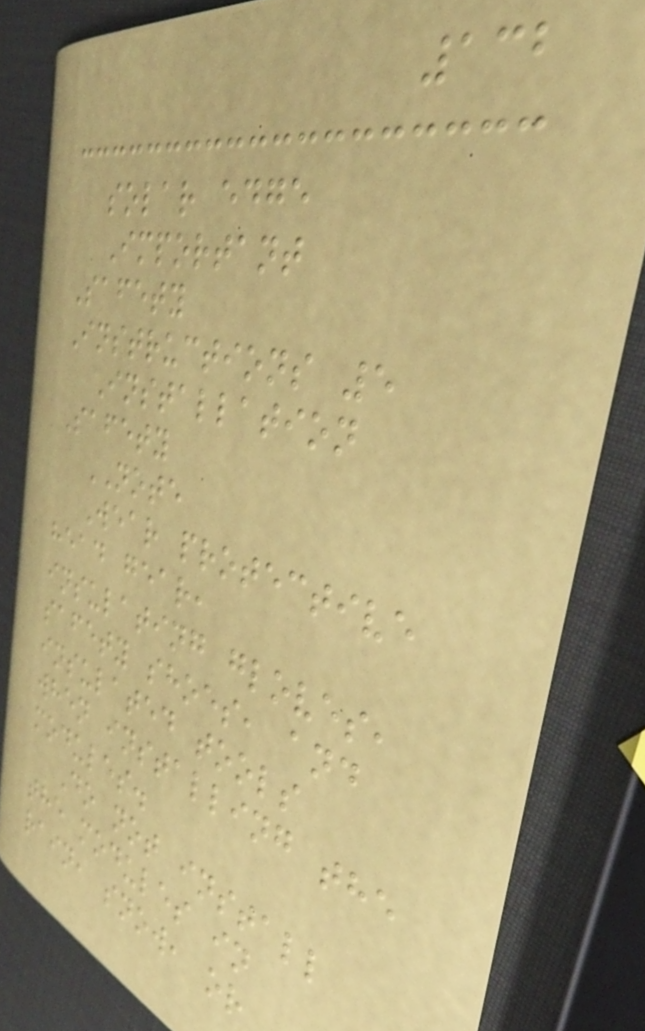132
solar edge
Important
Safety
Instructions 5
Installation
Safety
NOTE
Wear protective
head gear,
insulating gloves,
safety shoes, and
insulated tools
when installing the
modules.
Do not install
the modules in
rain, snow, or
